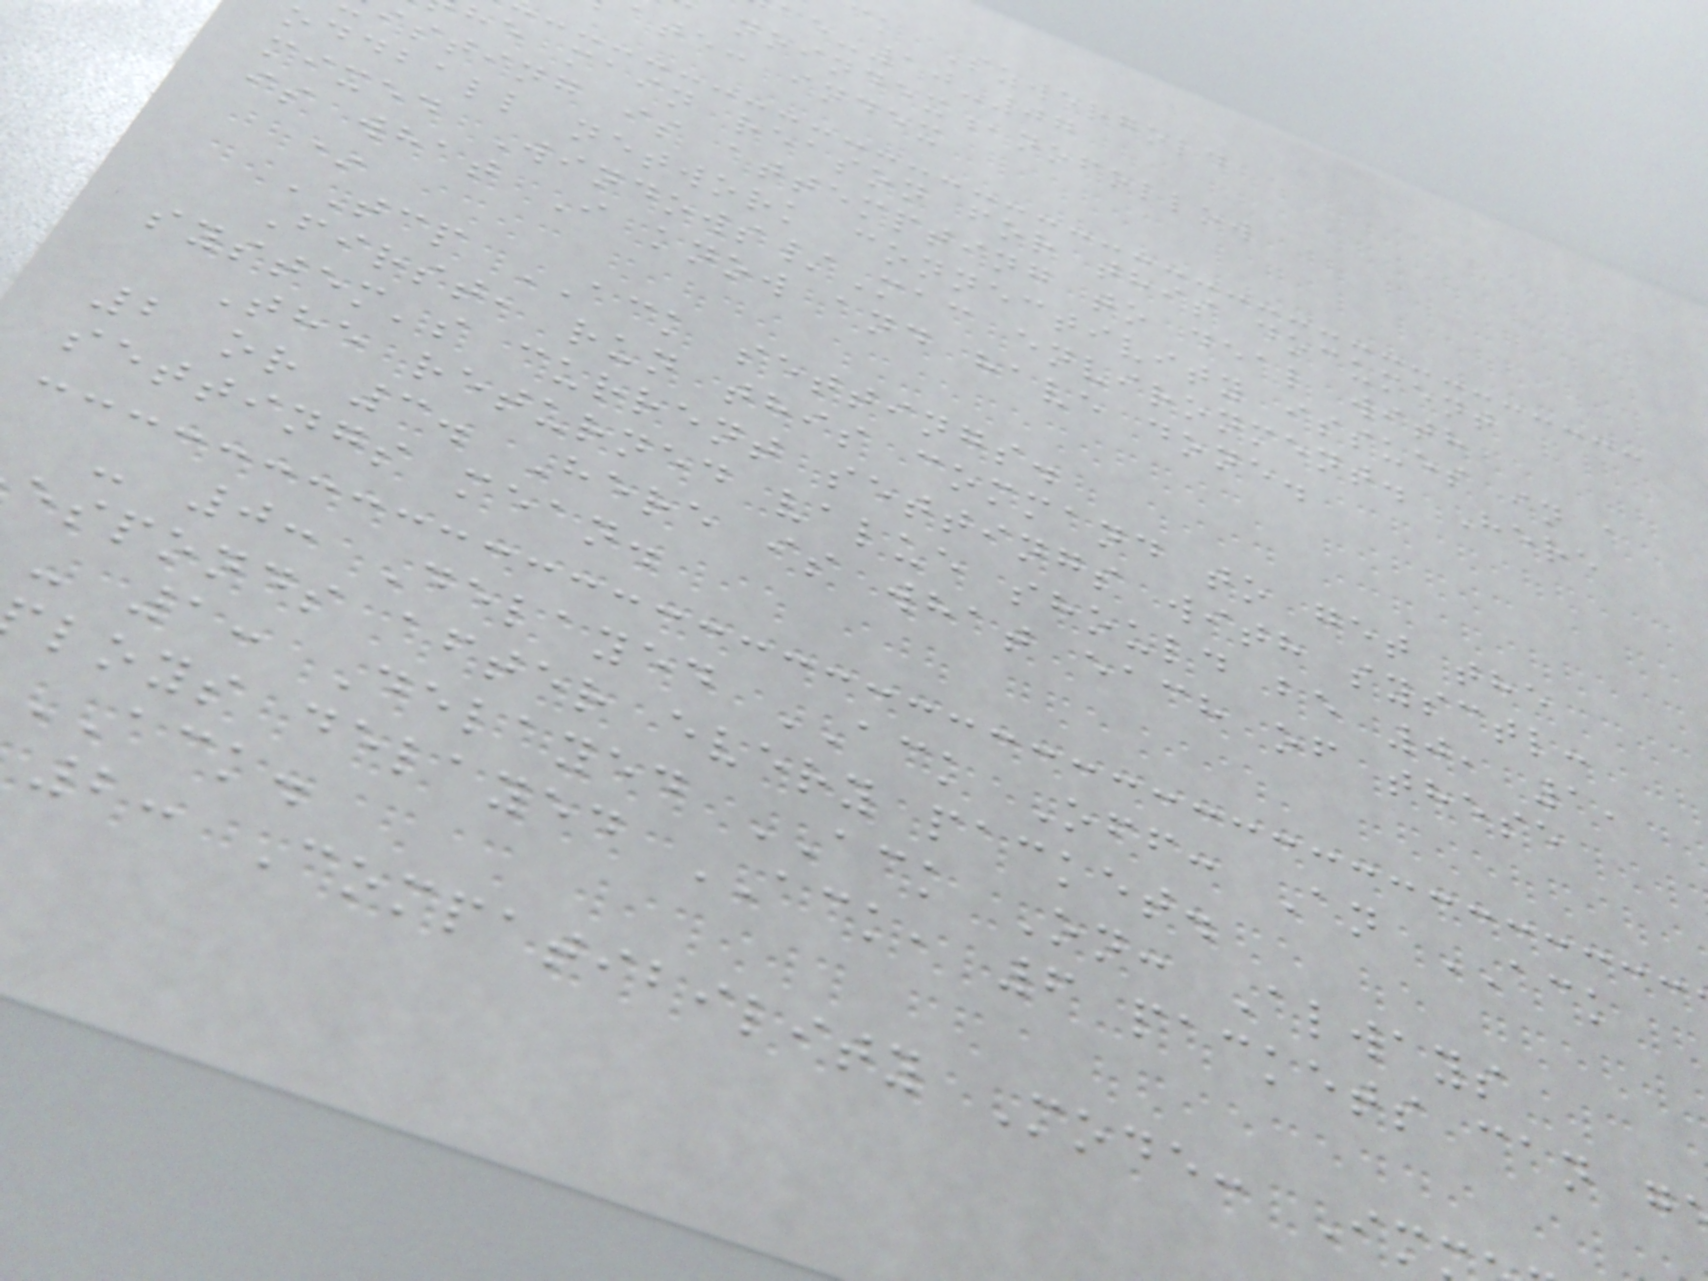ck Szwergold
-10-07
noindex,nofollow
ate: index
he main reason for this document
isting is attempting to deal with
oddball network connectivity issues in a
mixed Windows/Mac environment. Here
is what I know and have done.
*
TCP ACK settings.
First, run this command to get the
system's current settings with sysctl:
The returned value should be 0, 1,
2 or 3. Here is what each of these
settings mean.
- 0: Delayed ACK Off: An ACK
esponds after every packet.
- 1: Delayed ACK On: Always
loys delayed ACK, 6 packets can g
ACK.
2: Compatibility Mode: Im
